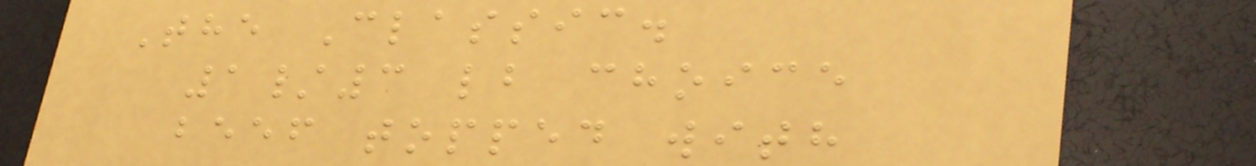The Classic.
1/3 lb choice
beef topped with
